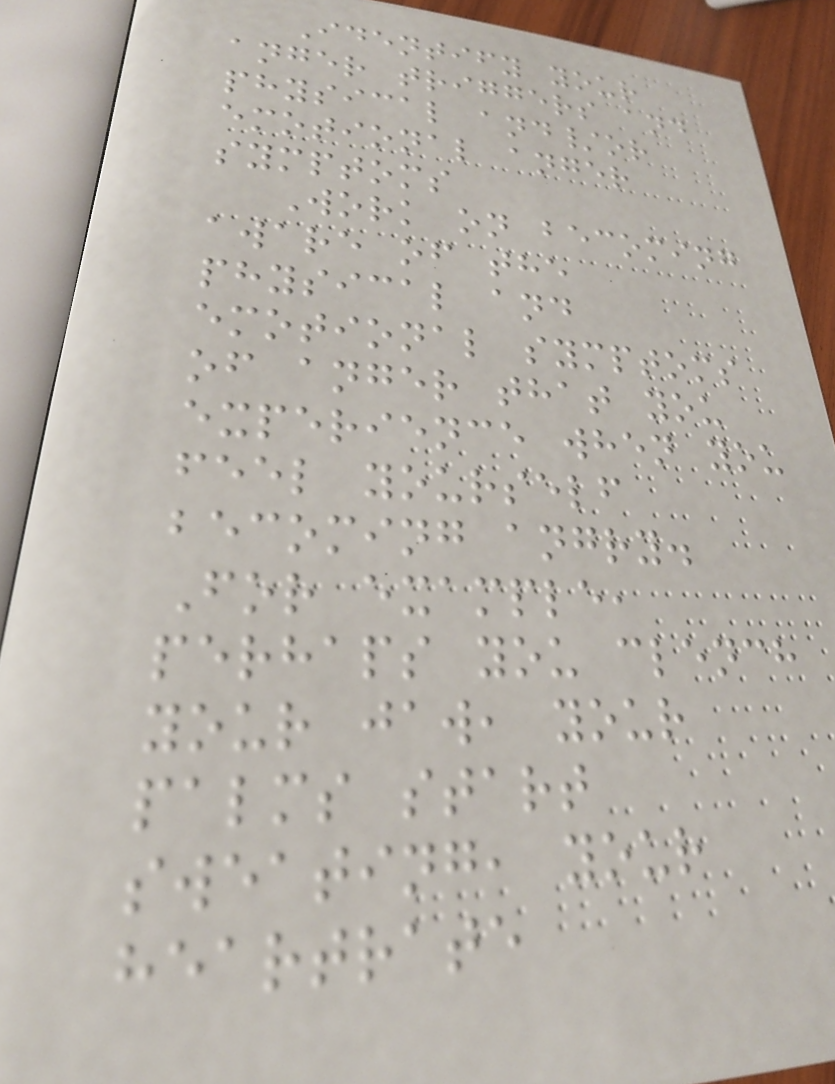Identify your
anger triggers and
physical and/or
emotional anger
symptoms
Work on becoming
aware of the
physical and
emotional symptoms
of anger that you
experience when you
feel yourself
becoming angry.
For example,
perhaps you clench
your jaw, your
palms start
sweating, your
heartrate
